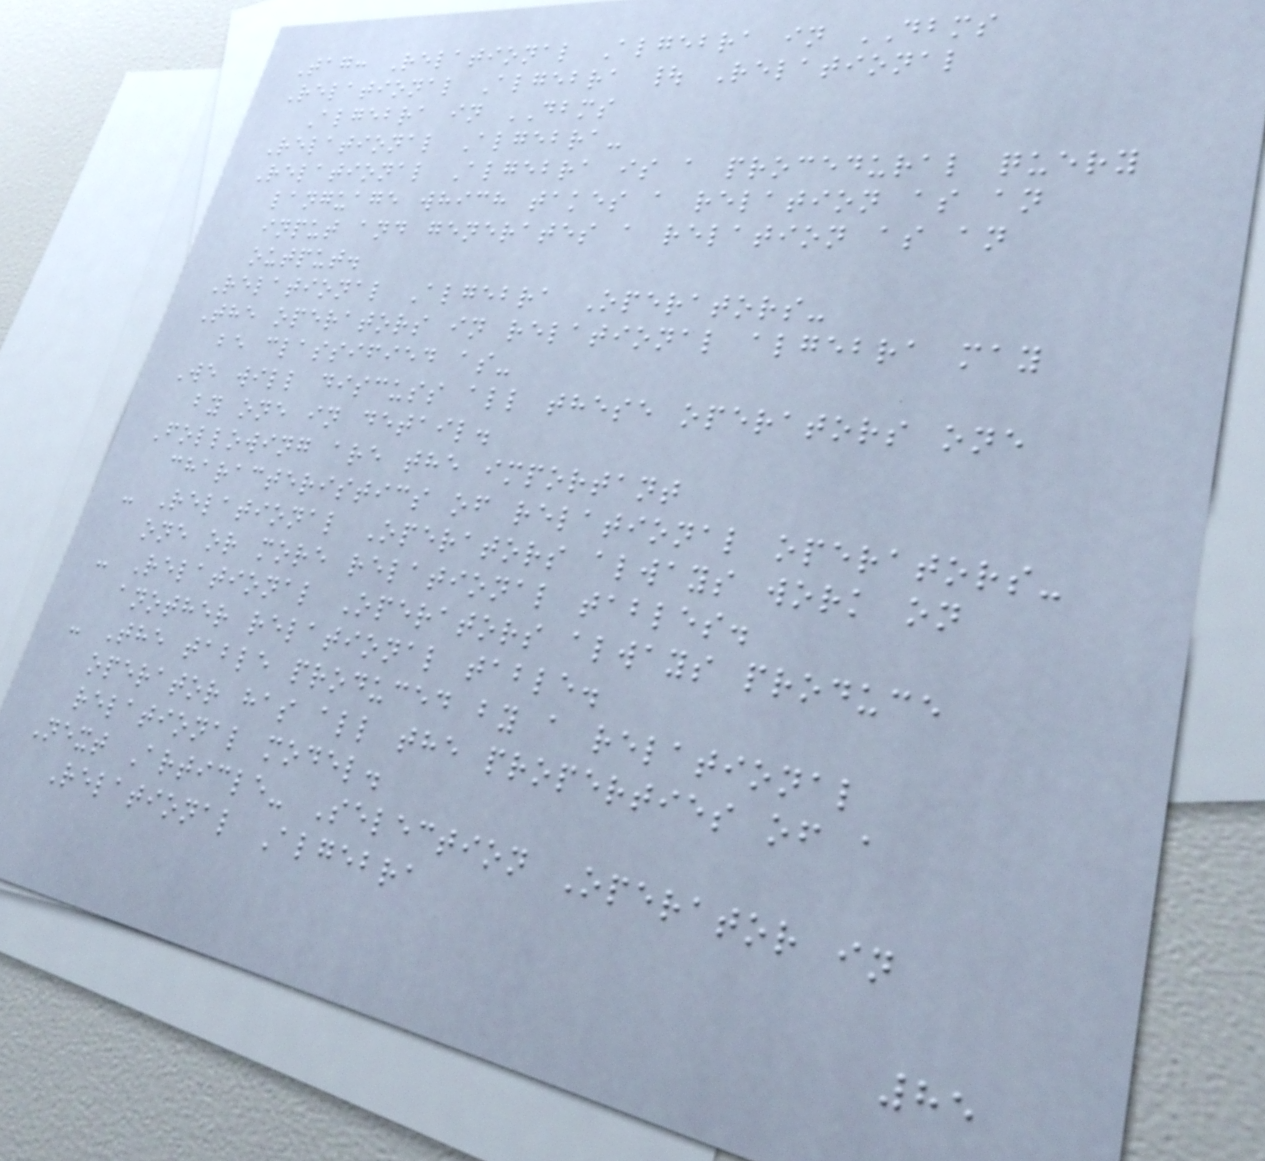Tag: Relational Algebra in DBMS
Relational Algebra | Relational
Algebra in DBMS
Relational Algebra-
Relational Algebra is a procedural query
language which takes a relation as an
input and generates a relation as an
output.
Relational Algebra Operators-
The operators in relational algebra may
be classified as-
We will discuss all these operators one
by one in detail.
Following are the important
characteristics of relational operators-
- Relational Operators always work on
one or more relational tables.
- Relational Operators always produce
another relational table.
- The table produced by a relational
operator has all the properties of a
relational model.
Next Article- Selection Operator in
Relational Algebra
85
